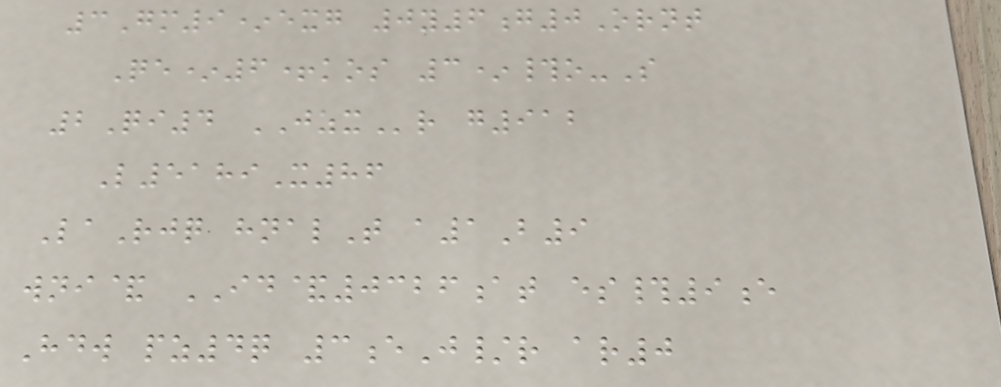3Gm9*exg 0y6g0Ornt
Qe*6+kos 3*#o-S
2Qi4 JZXr g912
L5189X86
LaRjq hnalT a1B9
wni& ID&0326at es#9e
Hdw pz4q 3eJ/r ar0
